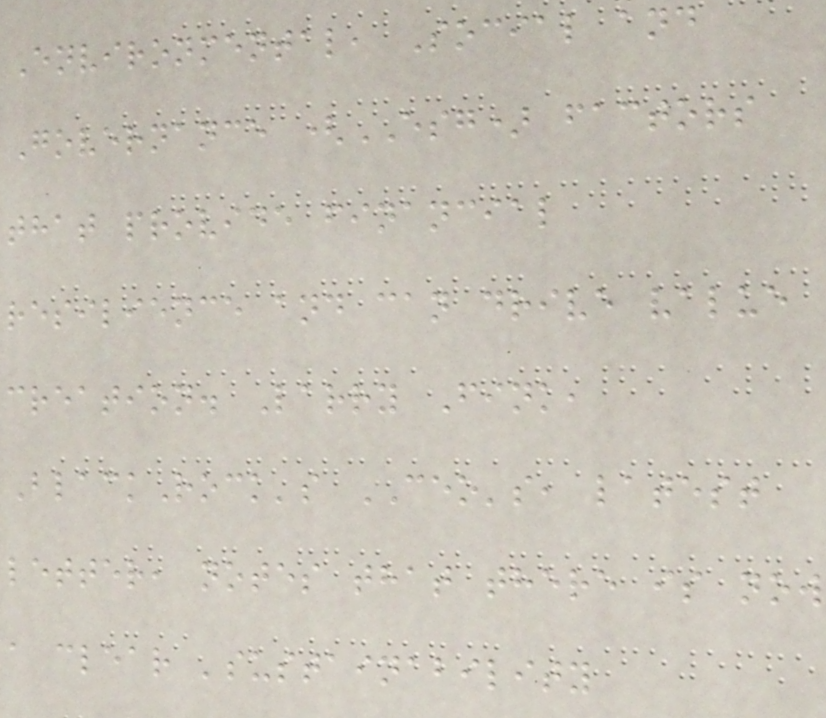Environmental, Social and
Governance (ESG) factors
that provide financial
resilience and can drive value
creation. Larry Fink,
BlackRock's CEO's, latest
letter, notes that there is now
a clear 'sustainability
